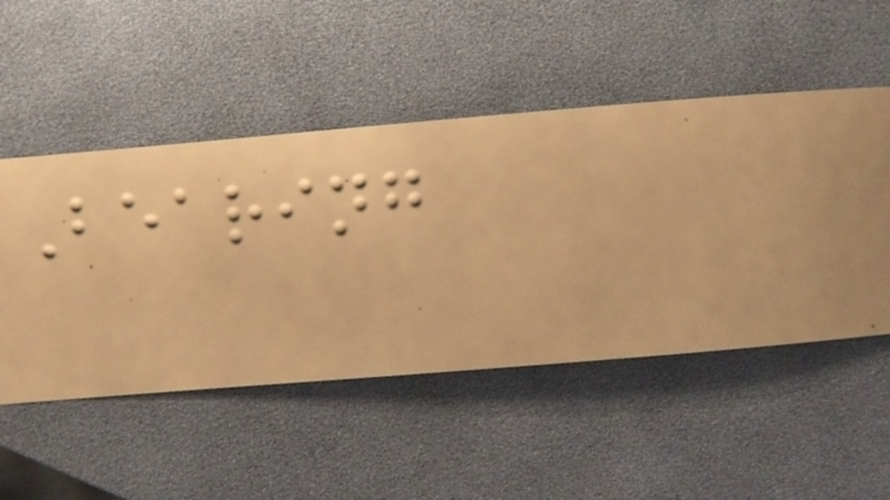Bearing
